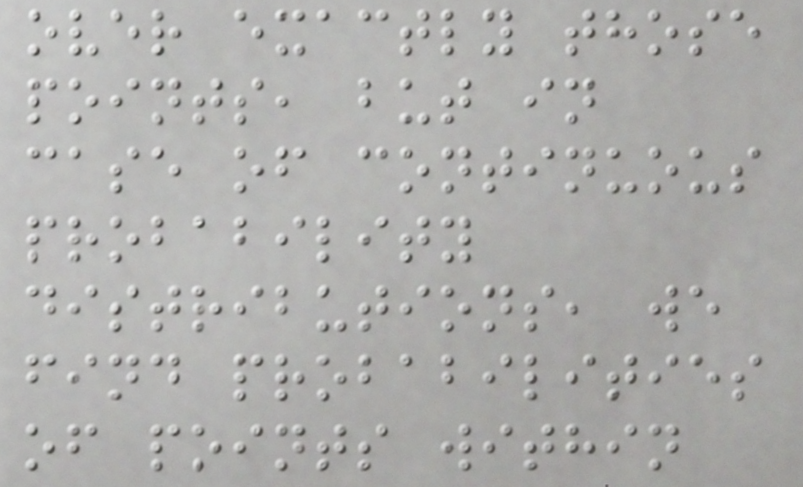over exactly those
points, but in
case of continuous
probability
distributions, we
find probabilities
of points within
